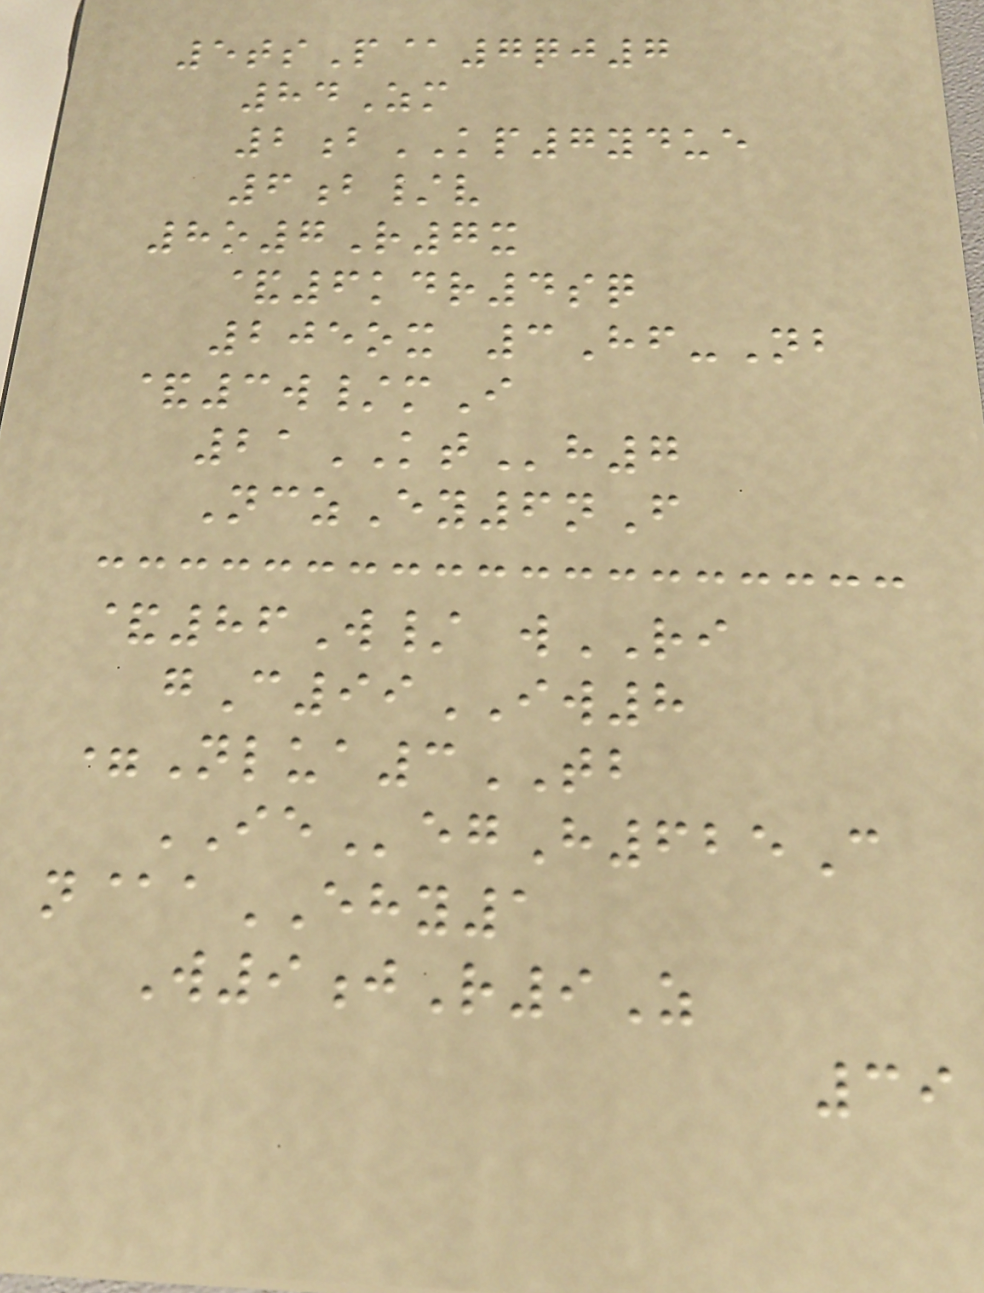5tsP@7qj7
84Zm
2bKP7ydue
6b/v
8o7R7x
&6kdr4sq
205ox 3Hf-Nb
&3w/mI
21KTh7
NczEy6nF
&86W/ wRI
gC99IW8
=Nlua3TB
IEegH625C
n@aEHY1
W9jR9Z
39
